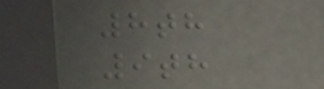8th
9th
